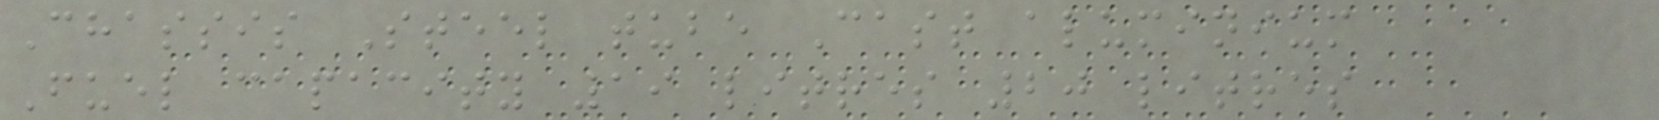Chassis Steel tube Cast aluminium
Fuel capacity 19 litres 20 litres
